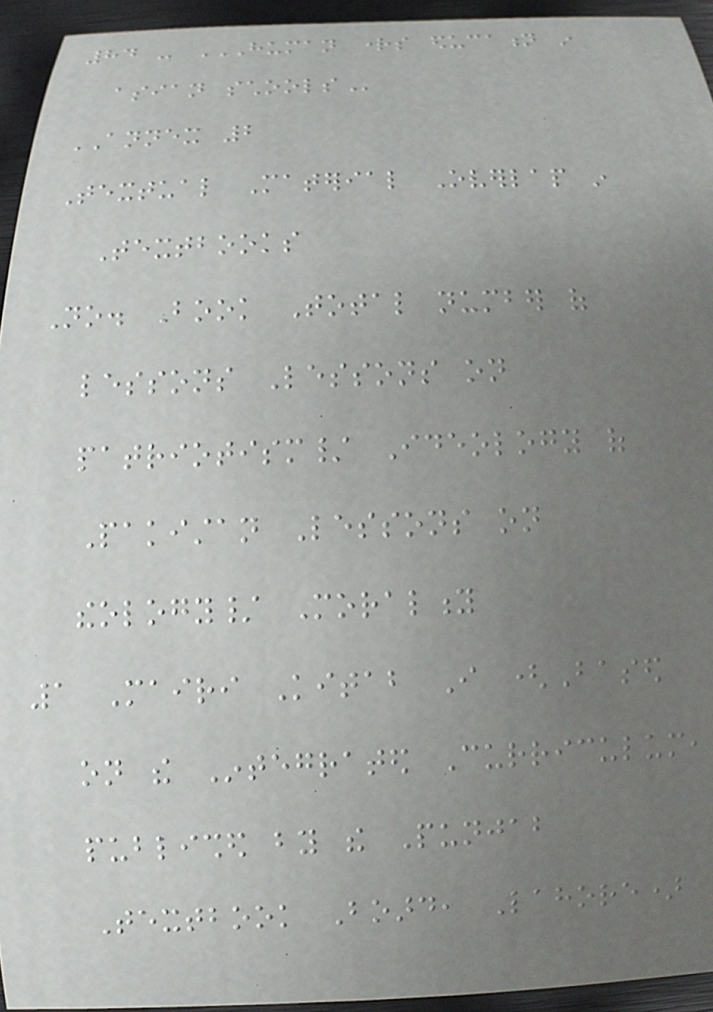84 - HUMAN RIGHTS EDUCATION IN
ASIAN SCHOOLS
ANNEX 2
Textual Material Overlap in
Textbooks
No. Book Total number of
lessons Lessons on
patriotism/ Ideology of
Pakistan Lessons on
theology/ Morality
1 Mairi Kitab I (Based
on the Integrated Curriculum,
published by the Punjab
Textbook Board, Lahore)
